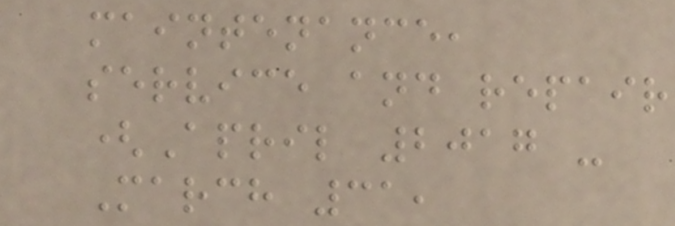maintenance,
service and repair
(April 2017 -
March 31,
